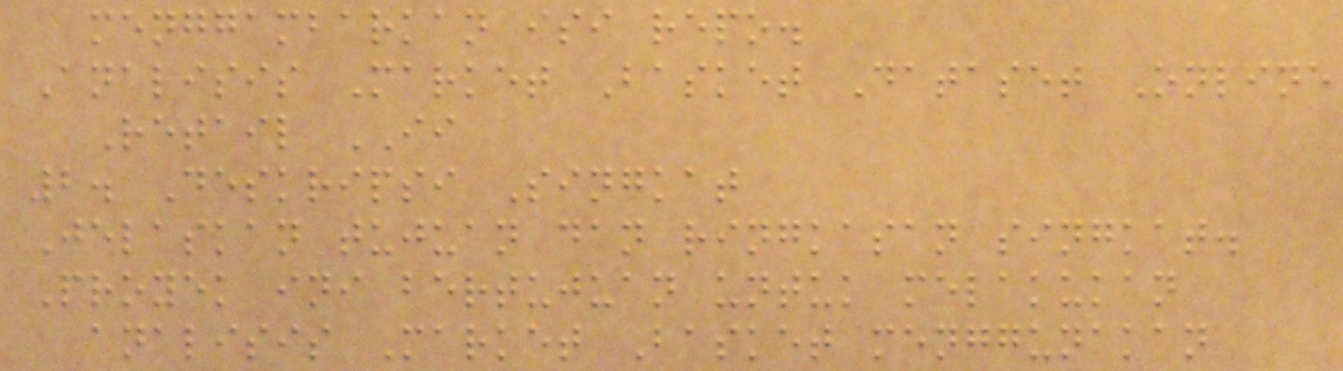menggambarkan isi repo.
Analisis Market Basket Dataset Online
Retail II
2. Deskripsi Singkat
Jelaskan tujuan dan ringkasan singkat.
Proyek ini bertujuan untuk melakukan
analisis Market Basket menggunakan
